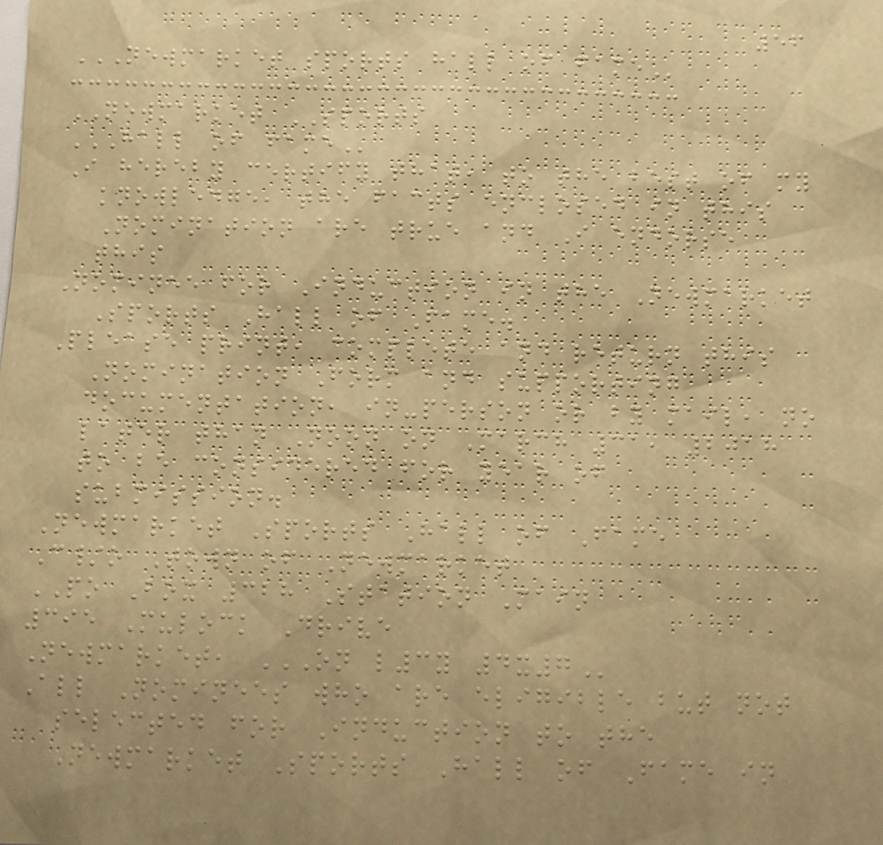56
NEWMARKET SPORTS HALL OF FAME
NEWMARKET SPORTS
HALL OF FAME
I hereby certify that, to the best of my
knowledge, the facts enclosed in this
Nomination are true and I endorse
this
Nominee for Induction in the Newmarket
Sports Hall of Fame.
Please print, complete and return this
Nomination Form and supporting
documentation, in-person or by mail, no
later than Noon on March 31, 2018
to be considered for year of
submission.
Newmarket Sports Hall of Fame
C/o Town of Newmarket
PO Box 328 Station Main
395 Mulock Drive
Newmarket, ON L3Y 4X7
All Nominees who are eligible but not
selected for Induction to the
Newmarket Sports Hall of Fame in
